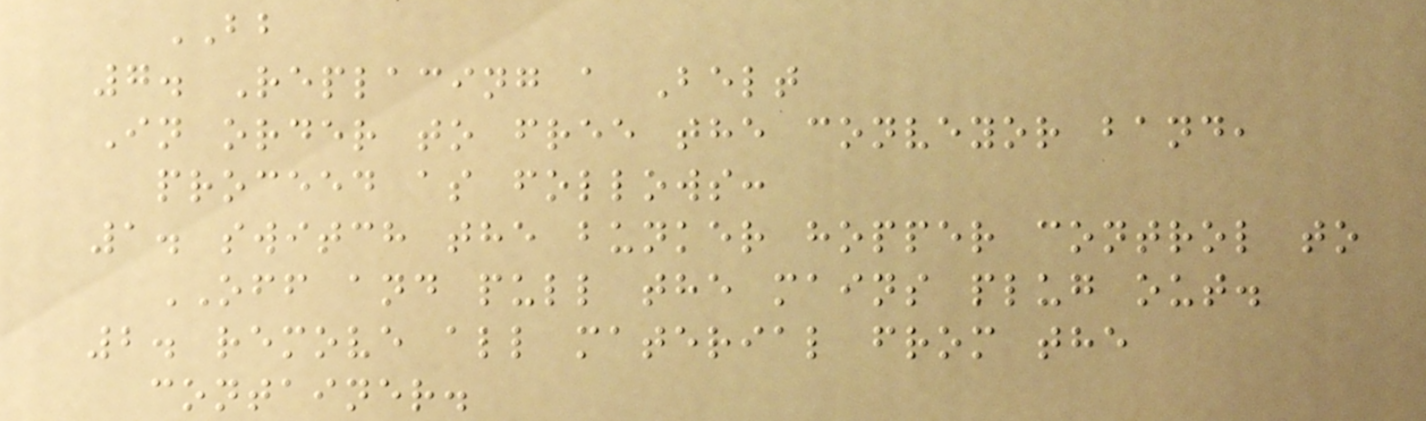BB
7. Replacing a Belt
In order to free the conveyor band,
proceed as follows:
1. switch the bunker hopper control to
OFF and pull the mains plug out.
2. remove all material from the
container.
